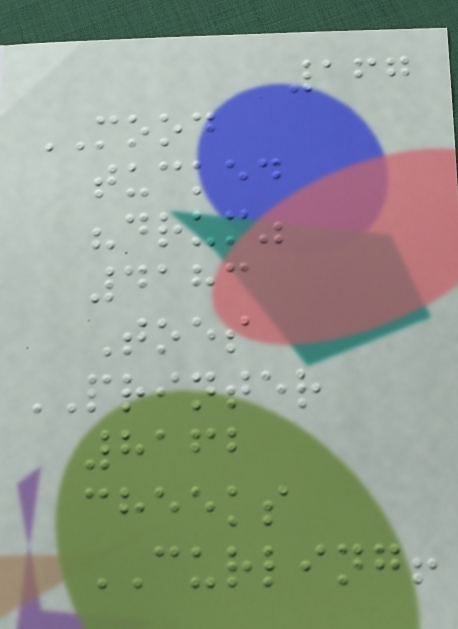167
MOOD
tucked
"drum"
4183
Toes
PRINTER
8162
cheeks
CURLING!
